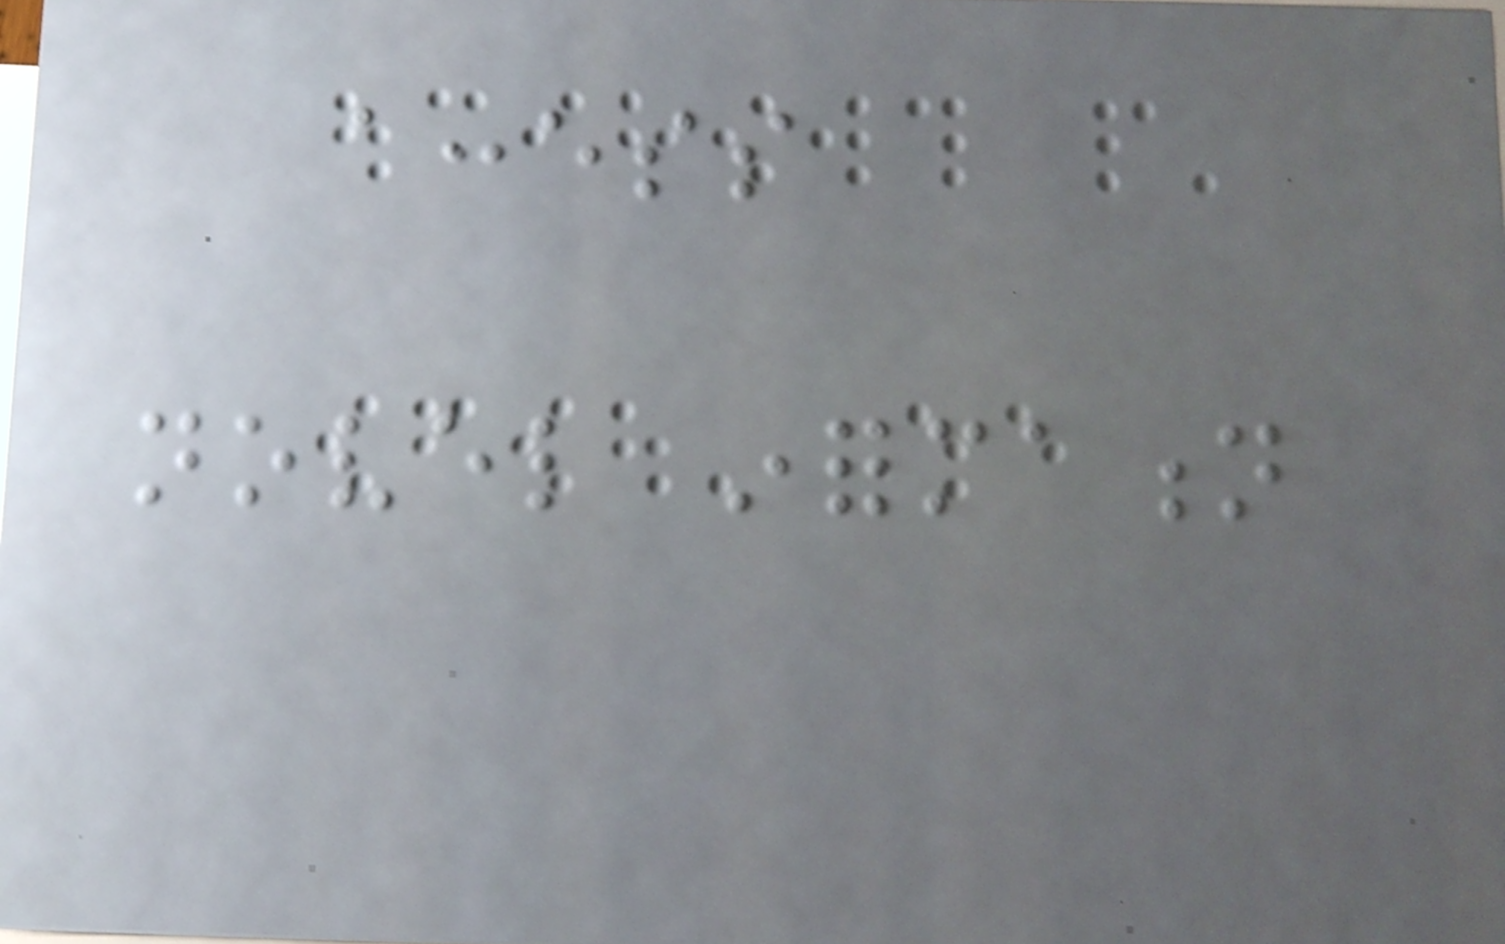access
novel information
